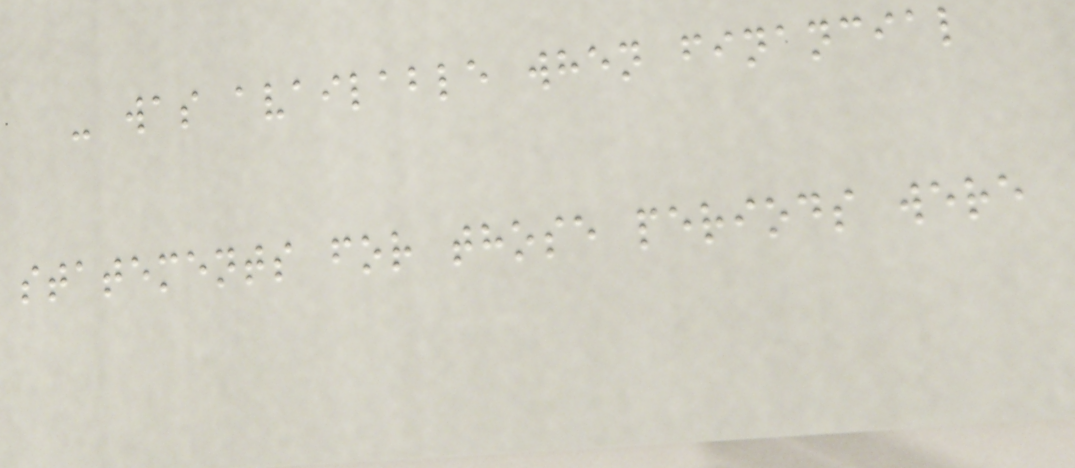- was available when financial
statements for those periods were
